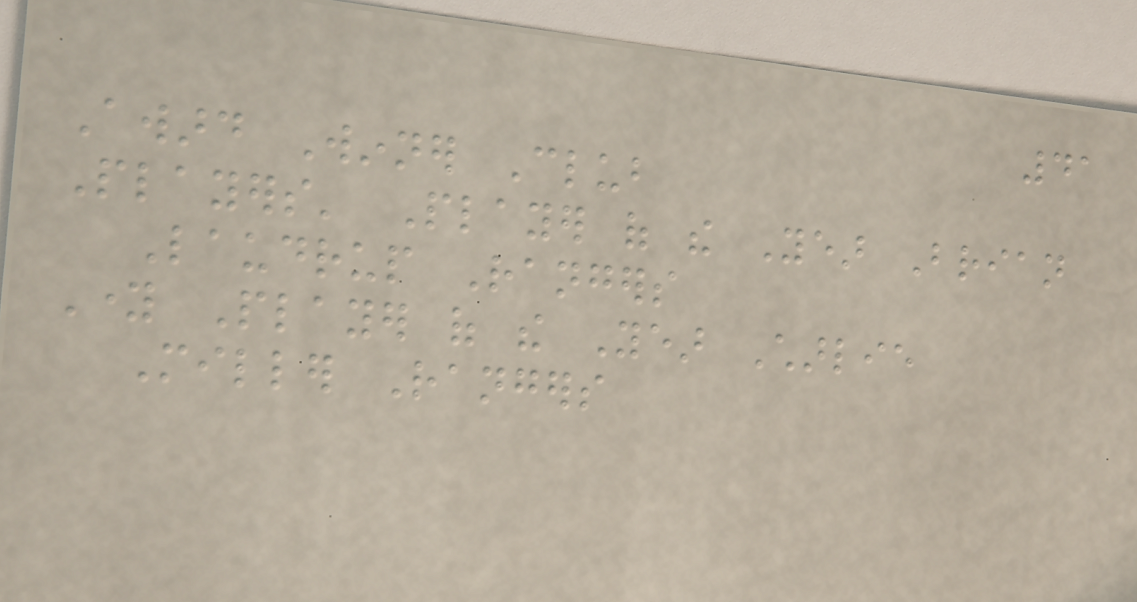41
Award Winner Club
Players' Player of the Year Brian
Laudrup Rangers
Young Player of the Year Charlie
Miller Rangers
